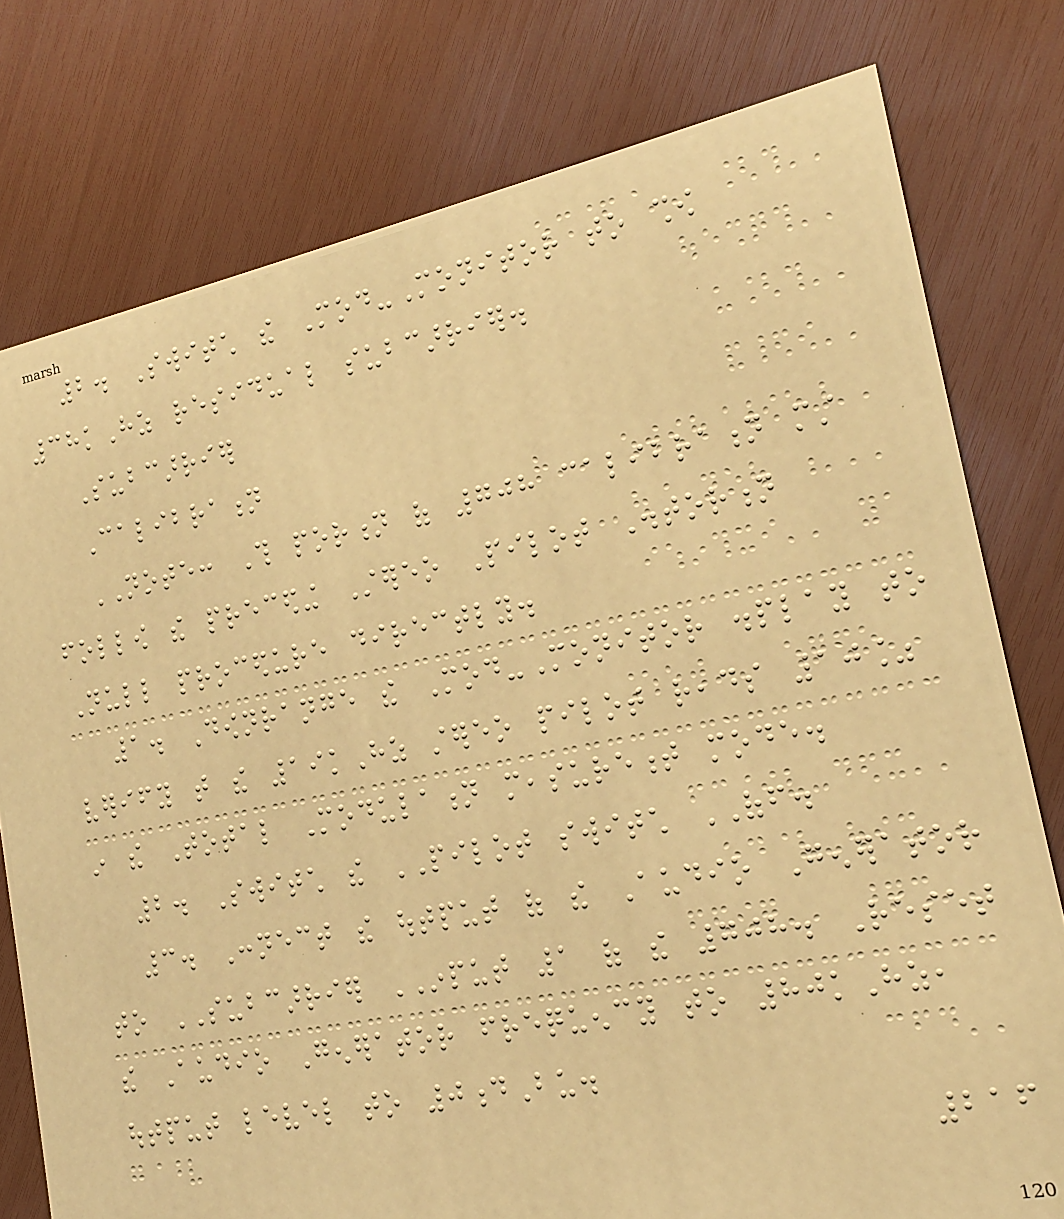2. Switch the Mod-Monitor to show
38kHz residual subcarrier.
Subcarrier
Calibration
NOTE: This portion of 708 calibration must
follow the preceding Stereo Pilot Distortion
Null procedure directly.
1. Downrange the Mod-Monitor display to
verify that the 19kHz stereo pilot reads 10%
in the Total Modulation measurement mode.
2. Switch the PILOT switch OFF.
3. Connect the output of the Audio Generator
to SUBCARRIER INPUT 1 of the 708. Reset
the Audio Generator frequency to 80kHz,
output level to 0dBu.
216
